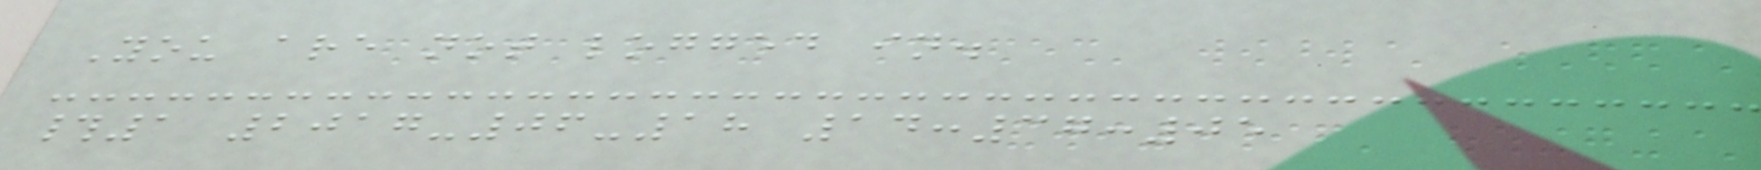You are not logged in.
#1 2017-06-18 14:37:05
